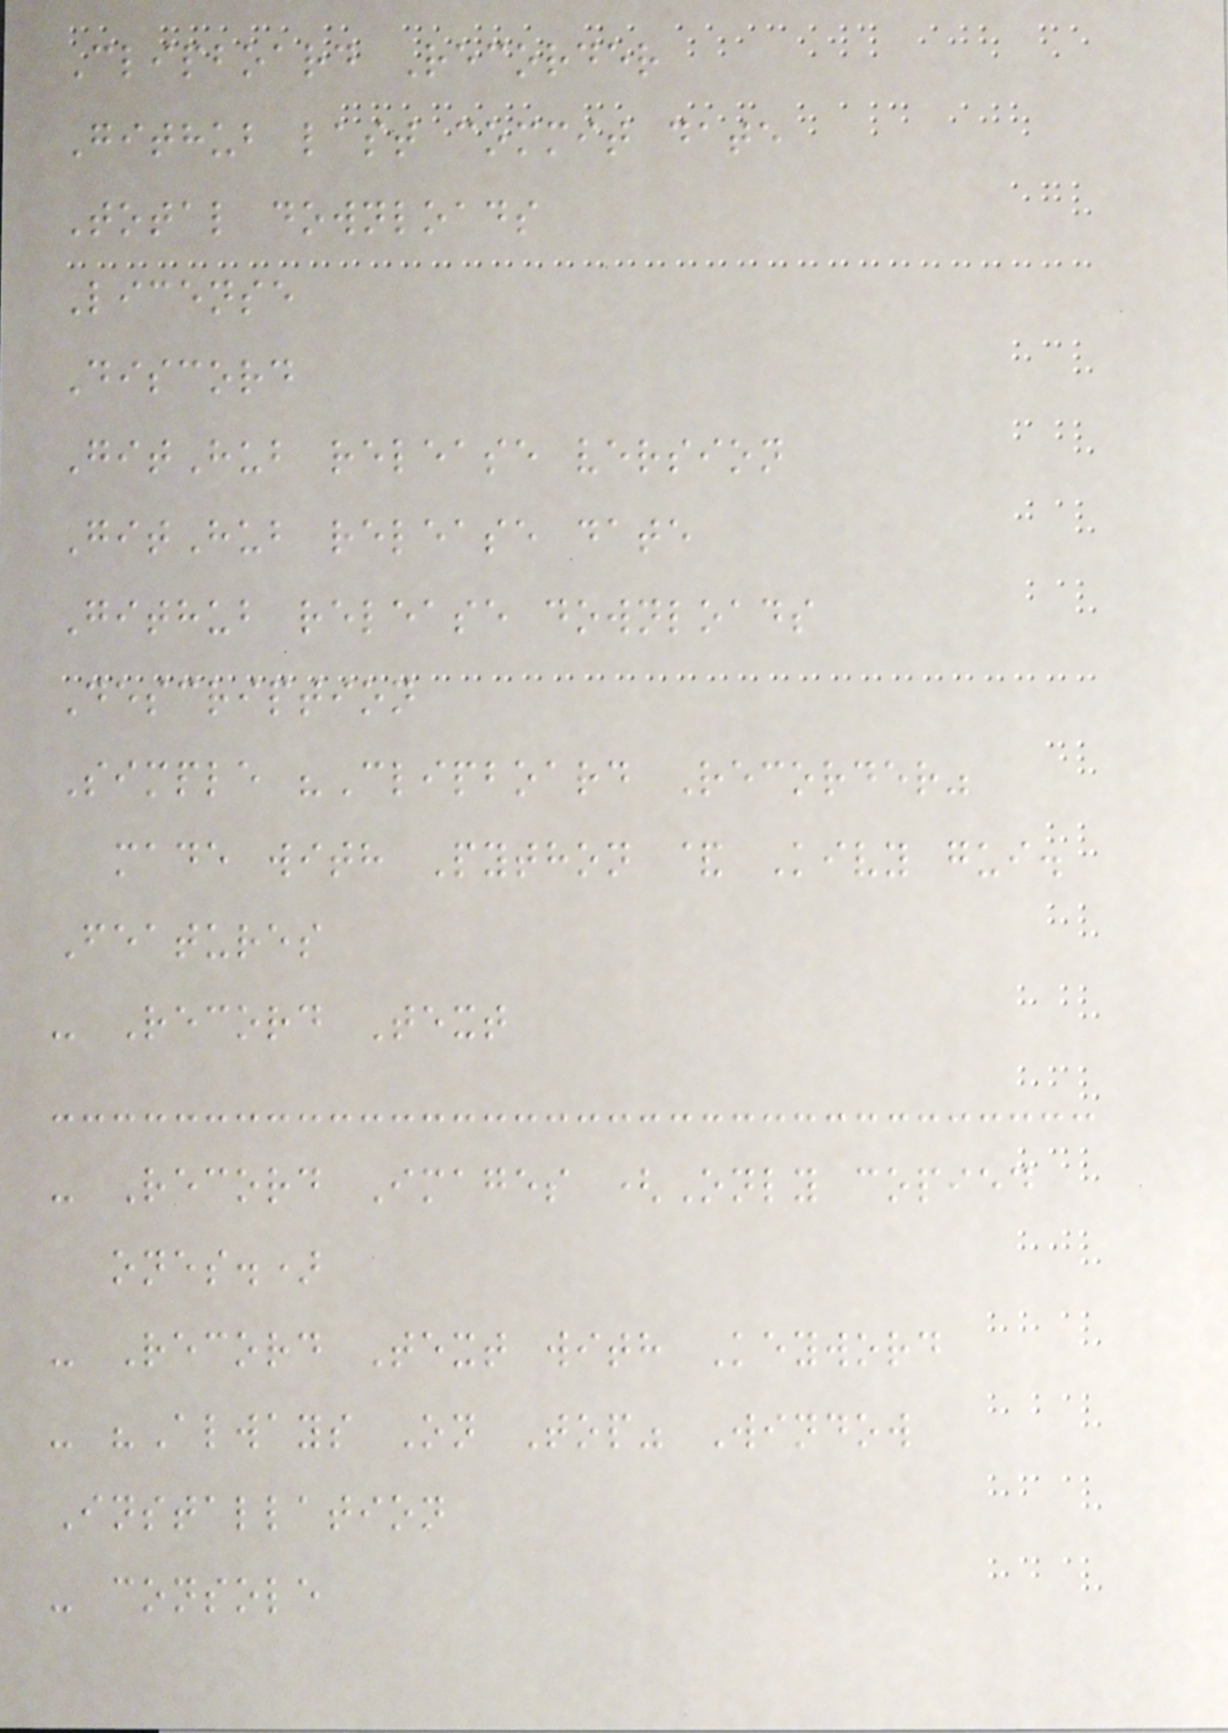Clipboard Recorder
Github last commit date
Total downloads
License
Discord
GitHub release version
GitHub release date
Github release downloads
Description
Simple "Clipboard Recorder"
made with Python & Kivy gui.
Features
- Record Text
- Record Images (Only copied
ones.)
- Record Text with Keyword
- "Always On Top" Window
Installation
- console
